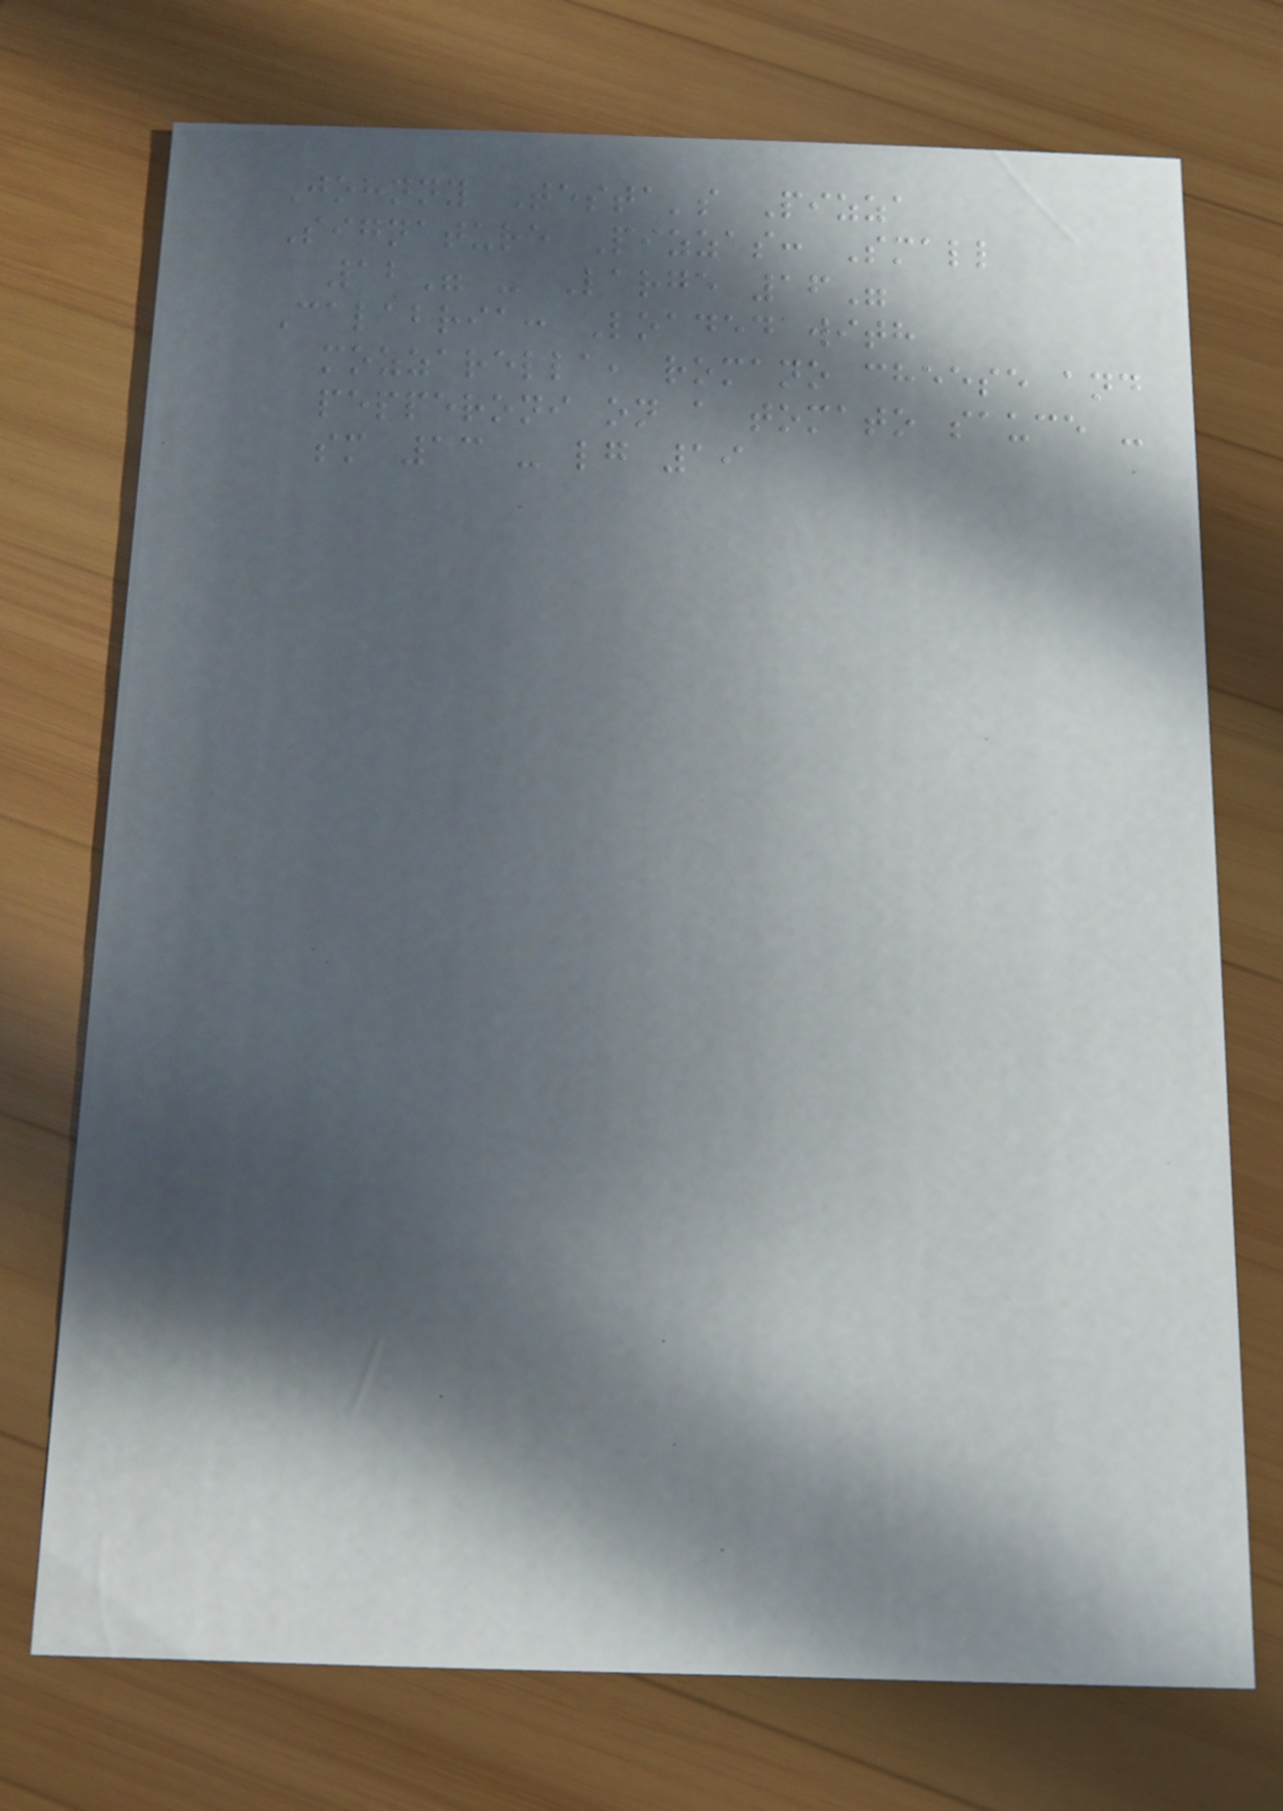Johnny Testa's Pizza
Signature Pizzas: Small
12" - Large 16"
Calabria: Loaded with
mozzarella, romano cheese and
pepperoni on a tomato sauce -
sm 13 - lg 19
